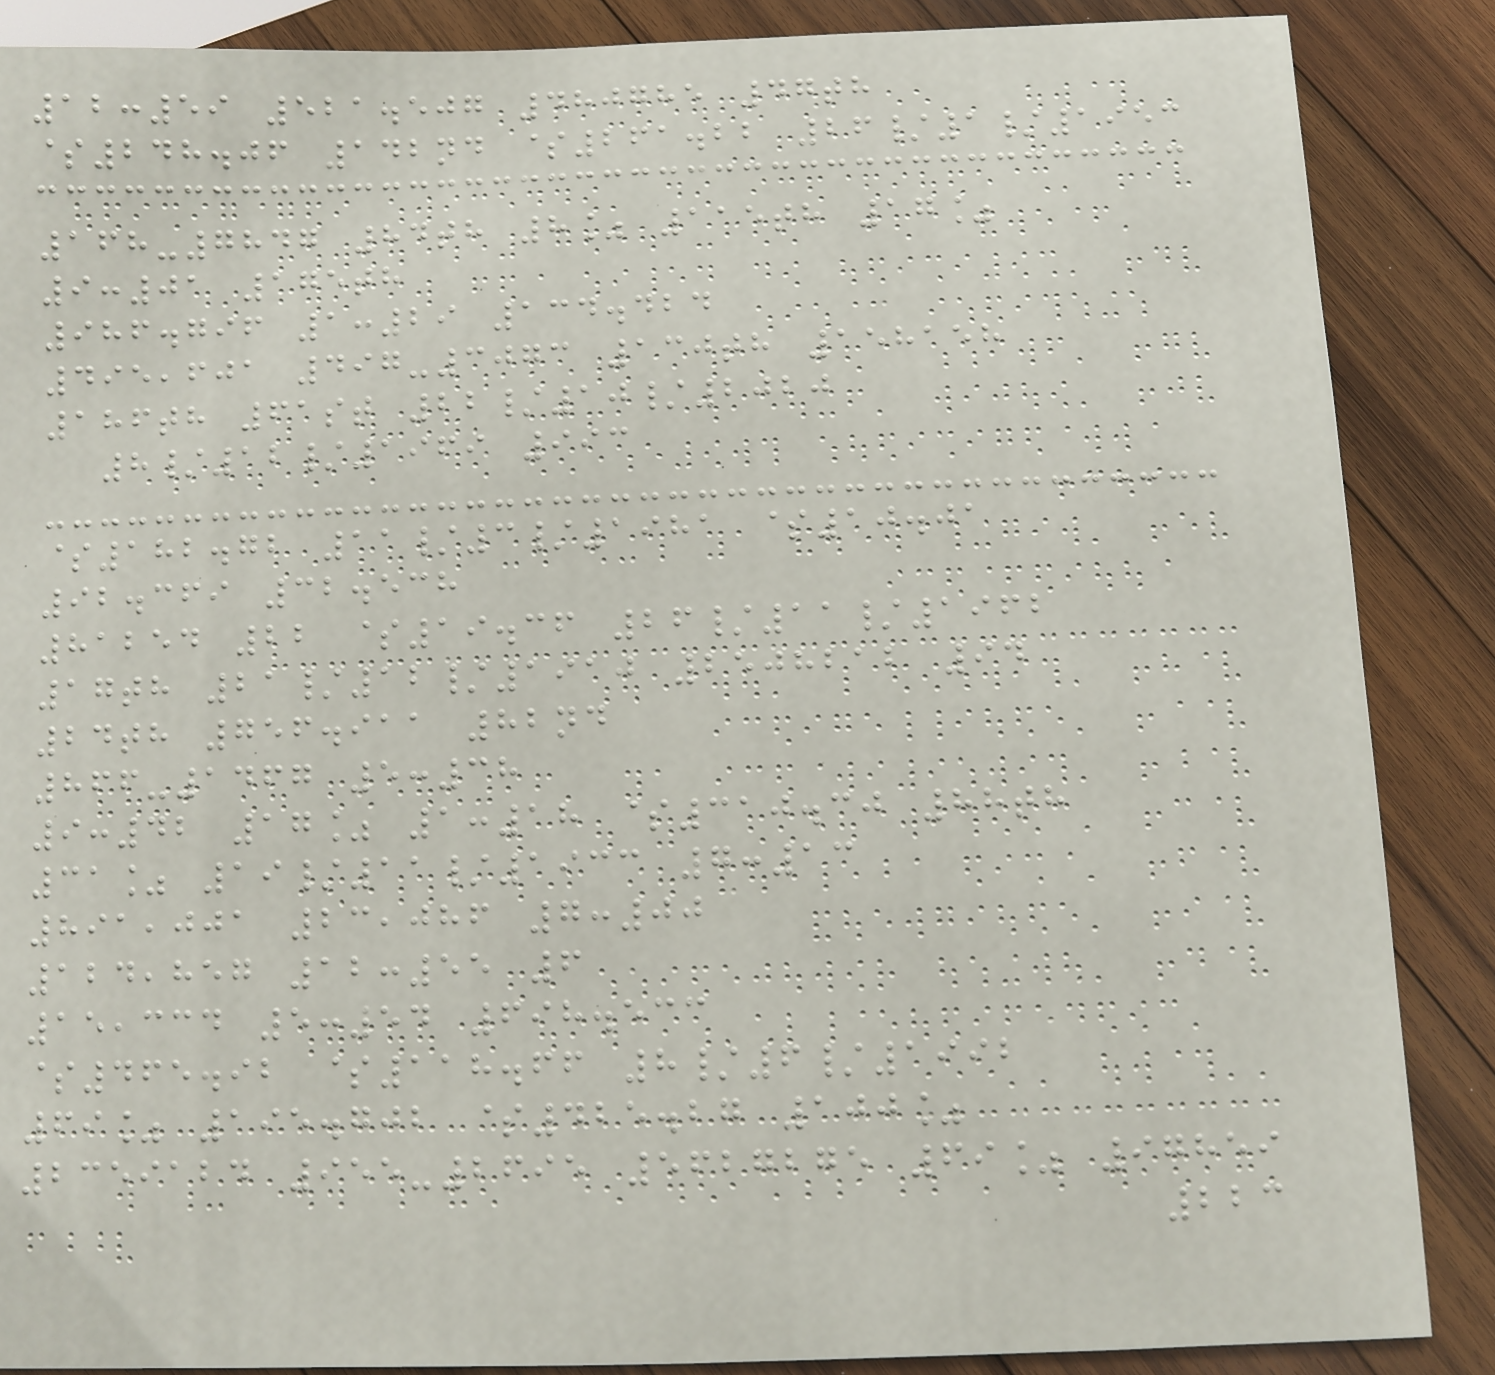12:59 521.507 480785 47th
$248.06 142nd $261.22 26/1/1953
168-7847 84th 8% 115th 17%
9:01 175th
986.796 1:29 134.424
495,601 497-3073 130th 158158
186th 61st 22/10/2020
8/12/1969 993
$182.72 11/3/1981 $10.01
92.369 32.538
81254 22 $19.36 26/11/1962
17th 21/12/1910 2508212 94
24th 756.911 82nd
866-1467 5:38
9:42 17% 1:18 $310.30 88th
31% 19/11/1933 7:13
891,001 23,086 7:00
124,857 12:55 6
15,334 5:54 698.533
$465.92 $118.66 8/6/1992
69% 195.702 $425.27 100%
2359124 955-2695 5627275 69% 97859
223
